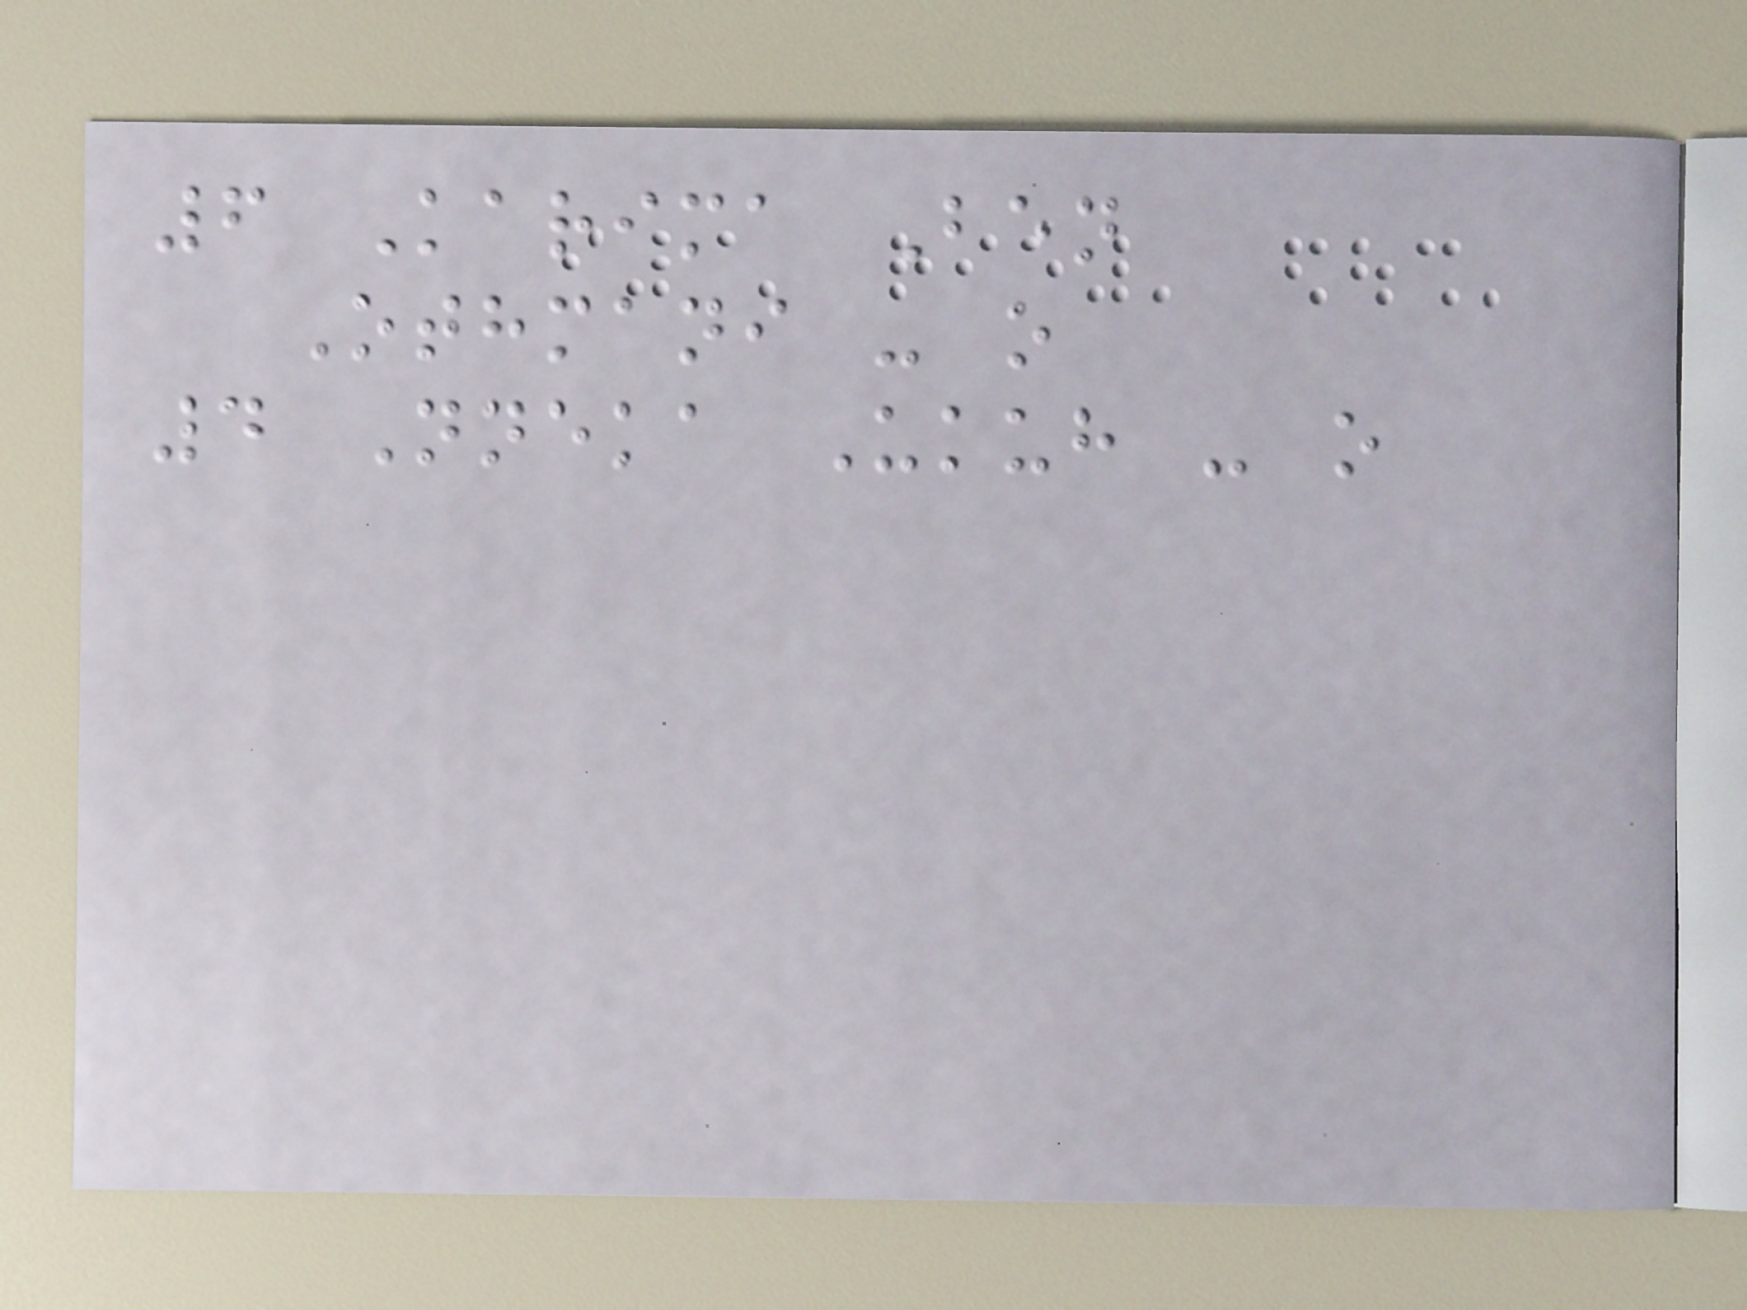6 Karima Ben
Othmani - o
4 Nneka Ukuh - o
